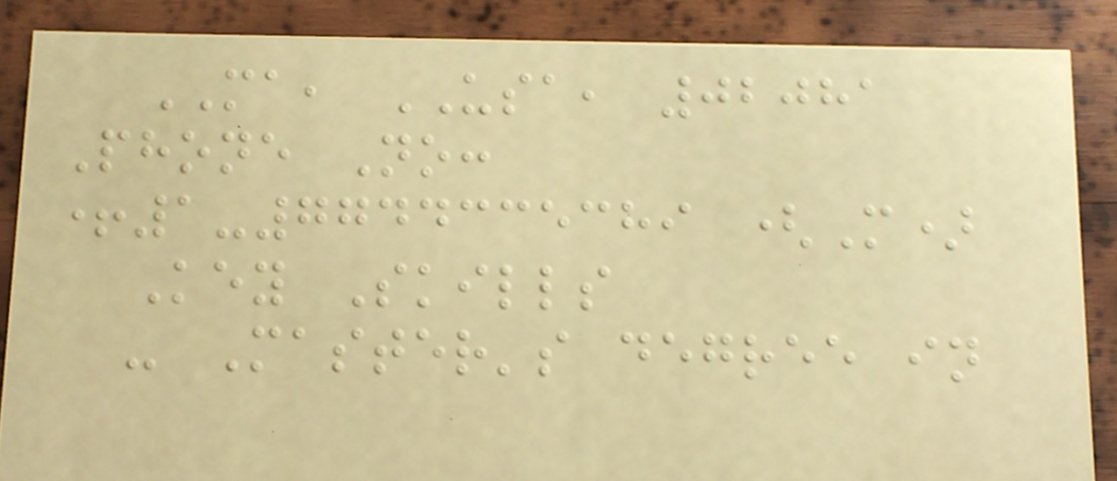MA, USA, 02081
Phone No:
+1-7744335389 (M)
Key Skills
- Master's degree in
